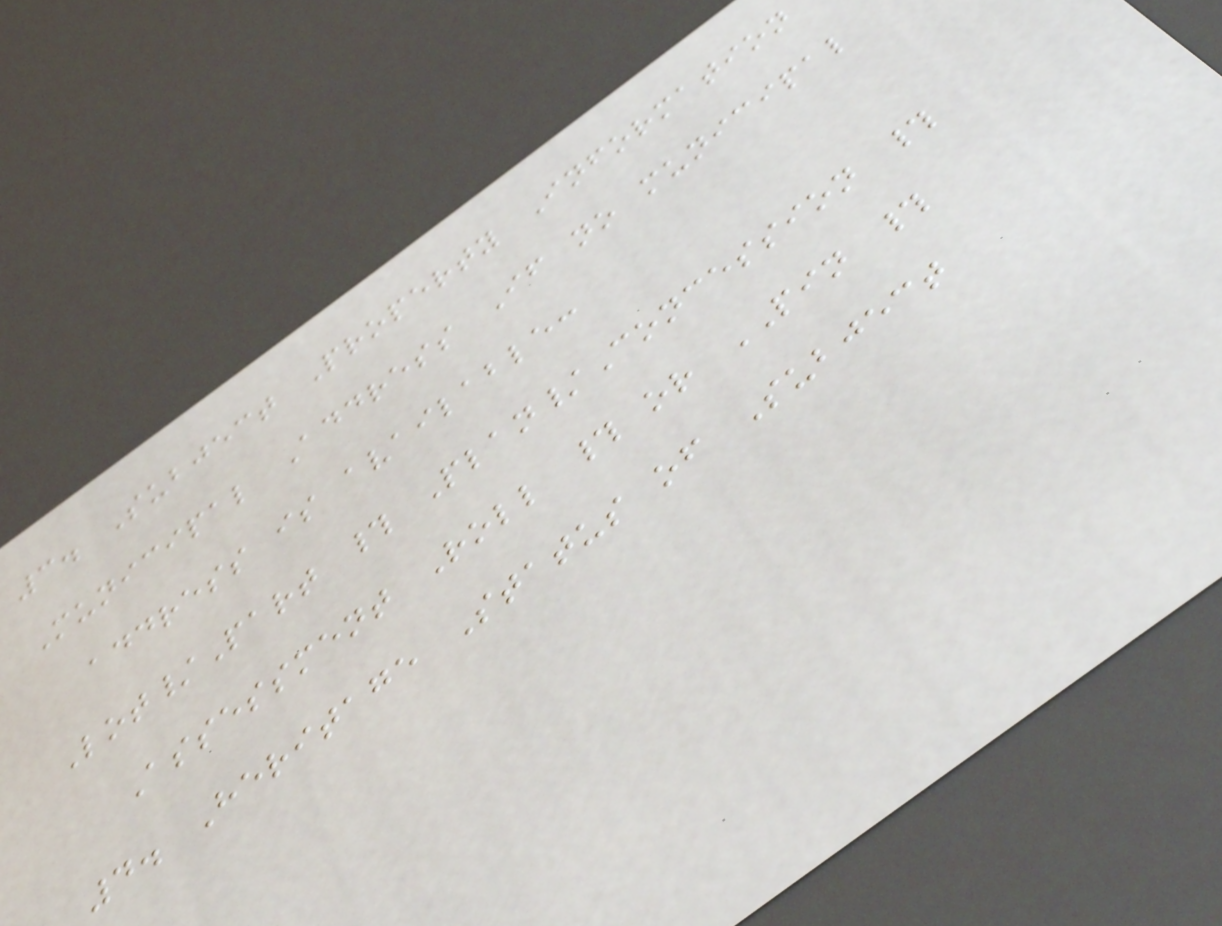3. Subject Property Information
Municipal Address If no municipal
address is available:
Lot/Part # Plan/Concession #
Assessment Roll # or PIN #
4. Heritage Status of Subject
